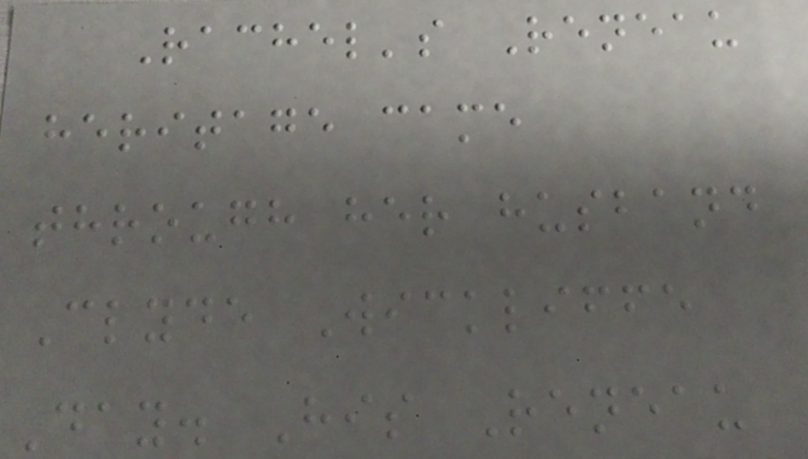Rachel's Reneau
heritage came
through her husband
Clyde Wickliffe
Day. His Reneau
